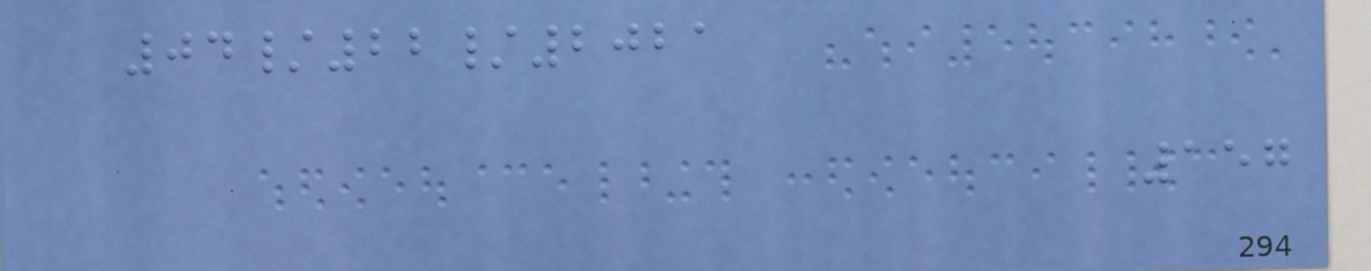04/22/2021
157
